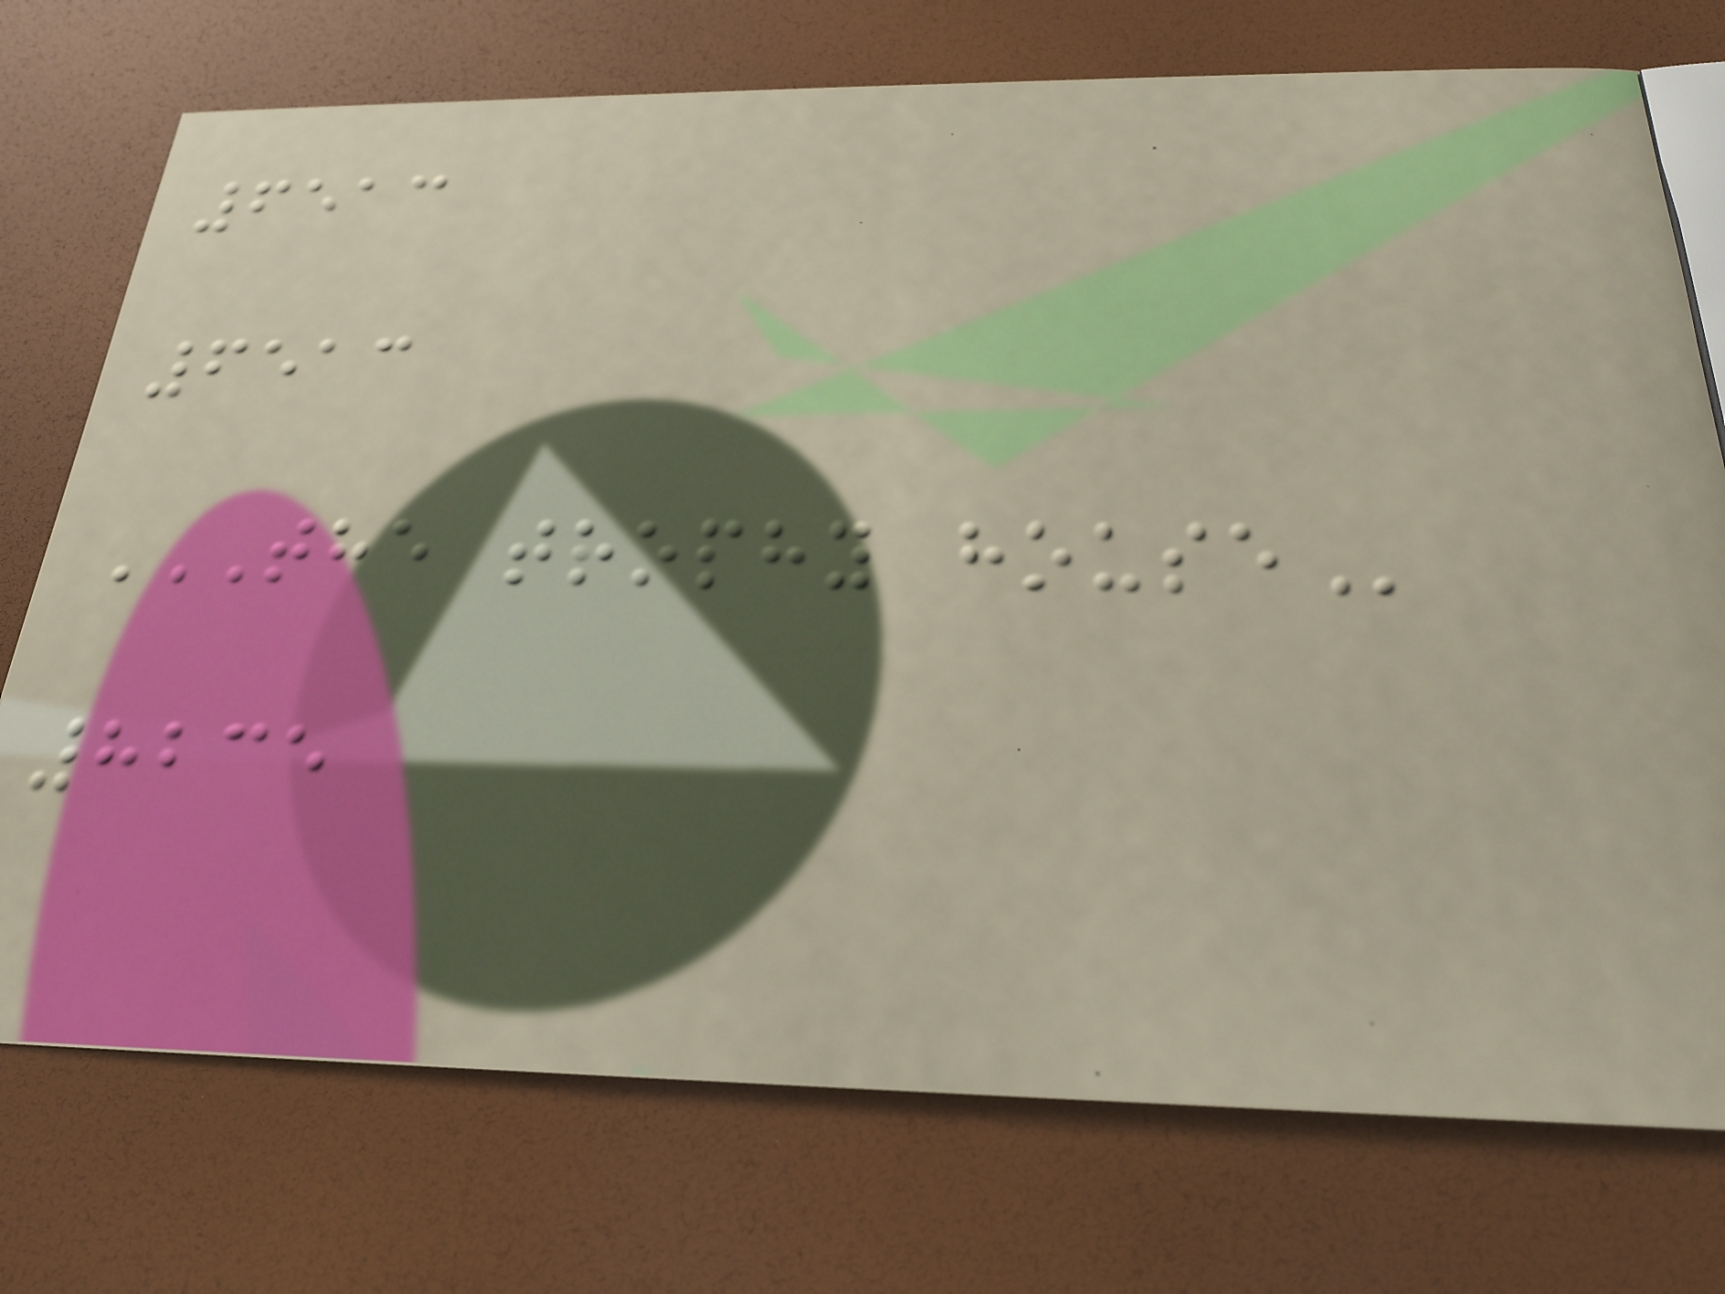6513
6513
THE TROPHY HOUSE
8235
